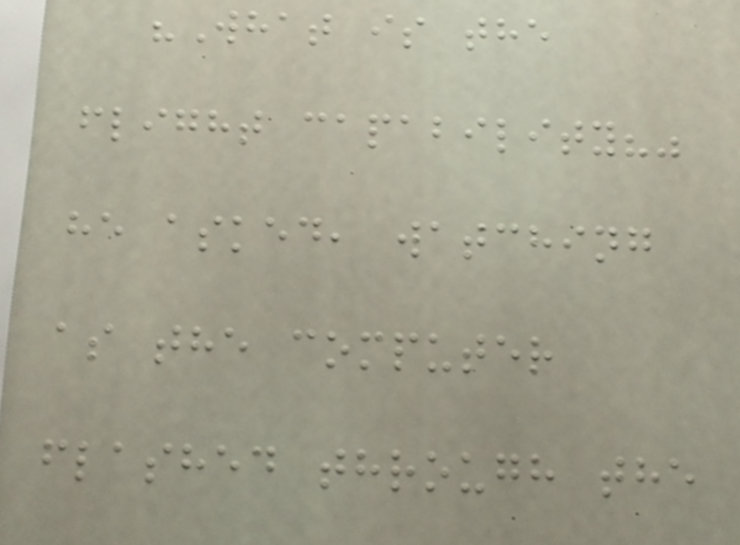"What is the
flight capability?"
he asked, watching
as the computer
flashed through the
